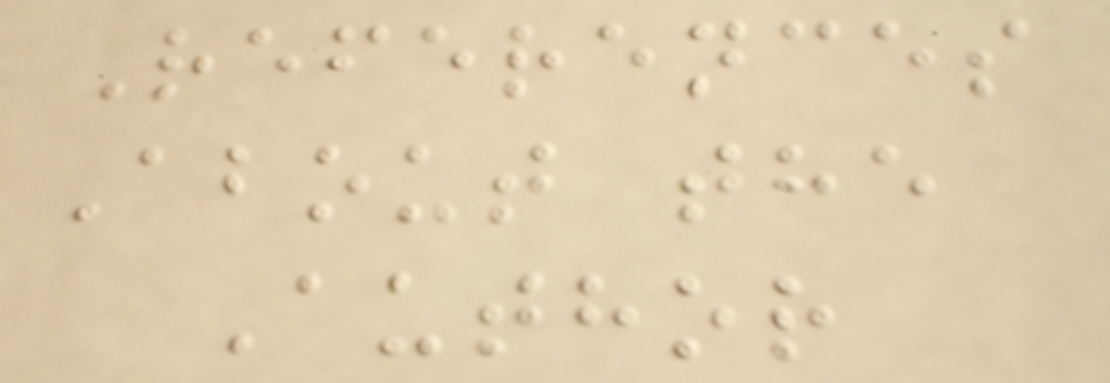References
About the
Author
